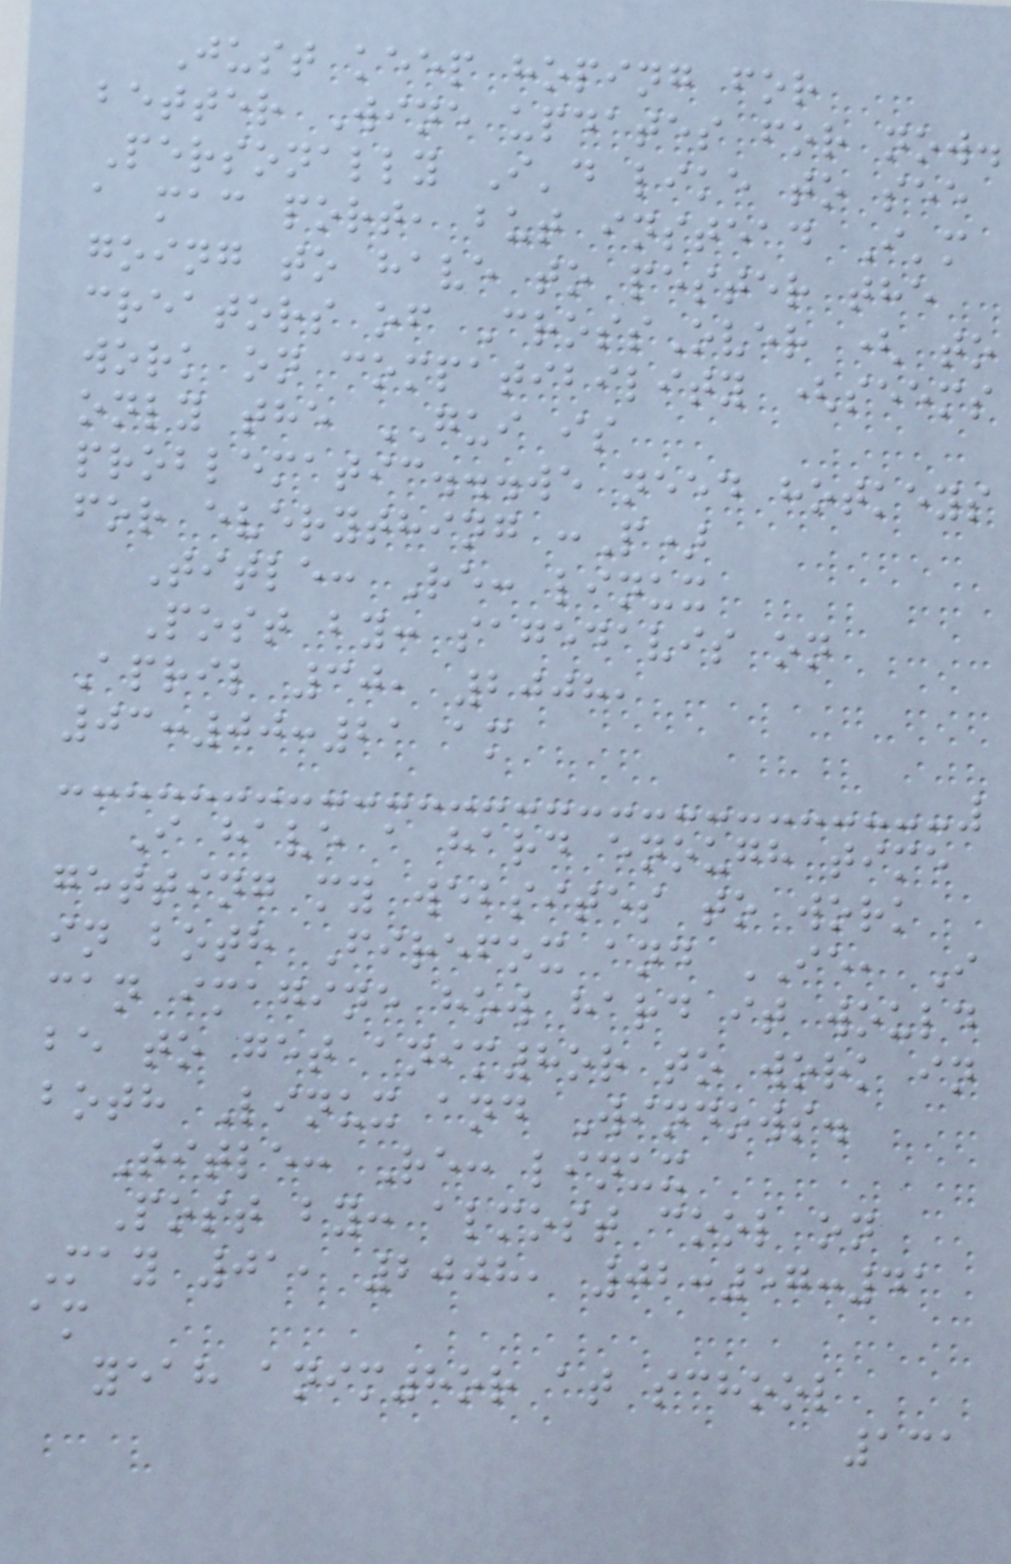Just keep hoping for
better Wine updates for now.
Personally I'd like to see
a mac port, but instead I'm
going to have to pester the
creators of CrossOver ( to
work on compatibility (seems
only the GUI is
problematic...we need hotkeys
for everything :P)
Title: Re: linux
Post by: sagedavis on
April 30, 2008,
03:00:21 am
I have a hard enough time
getting my websites to work
in both Firefox and IE, I
can imagine how hard it would
be to get anim8or to work in
both Linux and Windows.
Title: Re: linux
Post by: almost cool on
May 01, 2008, 02:57:41
am
yeah anim8or at school
131
